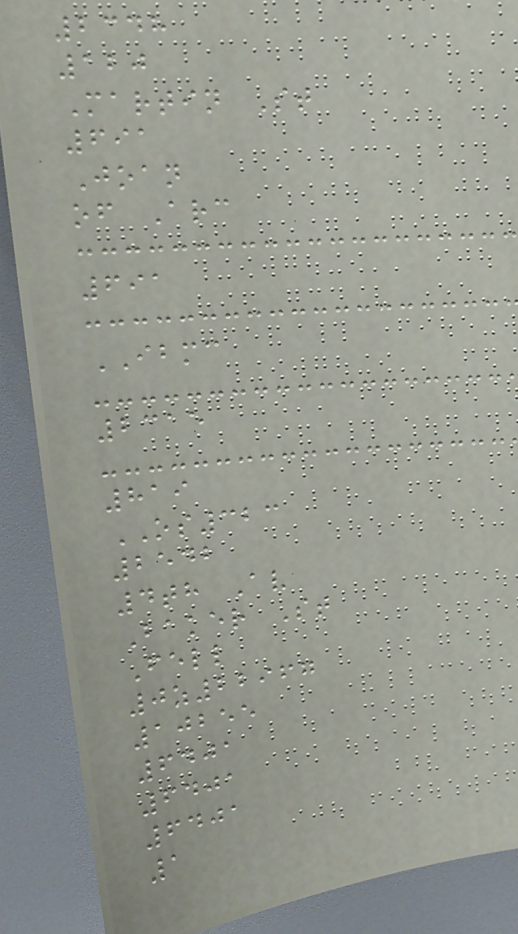2348
120
Martin St
691
Joan
of Arc
691
IBMC
2315
819
OS323
2542
4th Av
Baker St
Fell
0z22967
10255
6401
6401
6401
1
